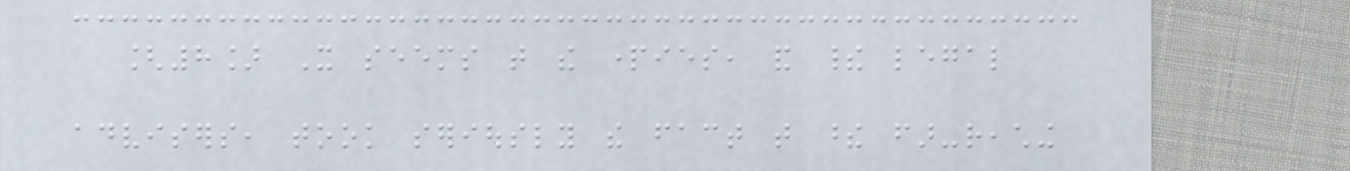[8] It seems that the parties, and their legal
advisers, took seriously the fact that these far-reaching
